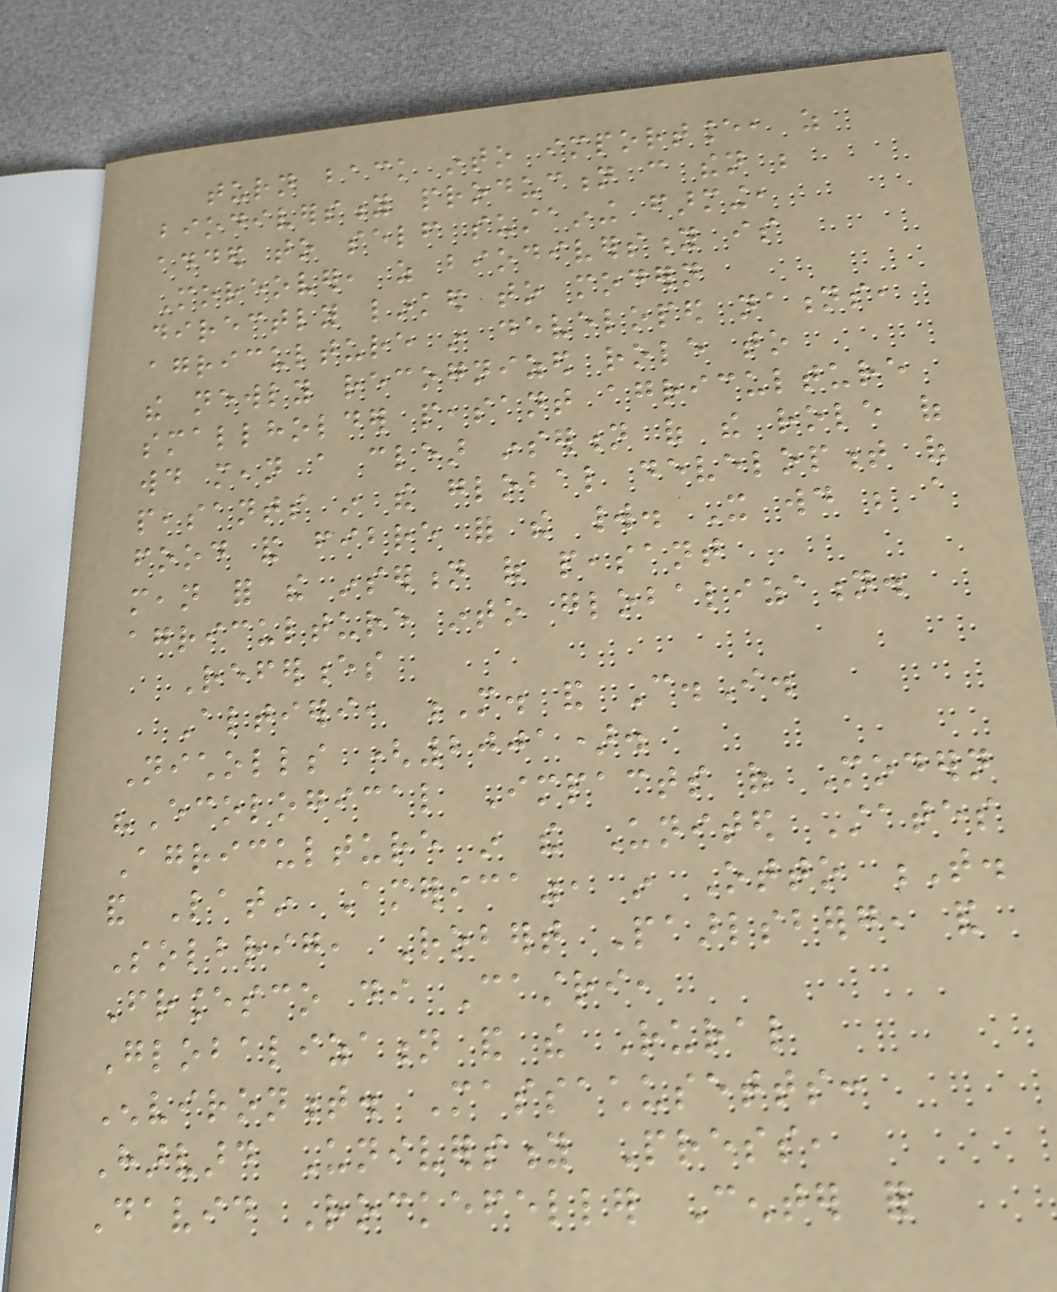turn back into importance, as
biodiversity production can then be
added to self sustaining farming,
Moreover, as biodiversity is
directly linked to modern
agriculture in developed nations,
the newly recognized role to
smallholder peasant agriculture
would mean a clear insertion of the role of
peasants in the global development of
food and fibre for the world. It would be a
mean for the insertion of peasant
agriculture into globalization.
References
Altieri, M. and C.I.
Nicholls (2001).
"Ecological Impacts of Modern
Agriculture in the United States
and Latin America", in Otto T.
Solbrig, Robert Paarlsberg, and
Francesco di Castri,
Globalization and the Rural
Environment. Massachusetts:
Harvard University Press,
David Rockefeller Center for
